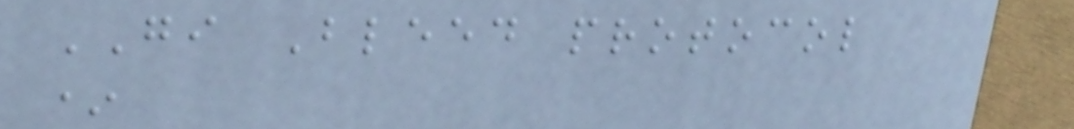GI Bleed protocol
*
